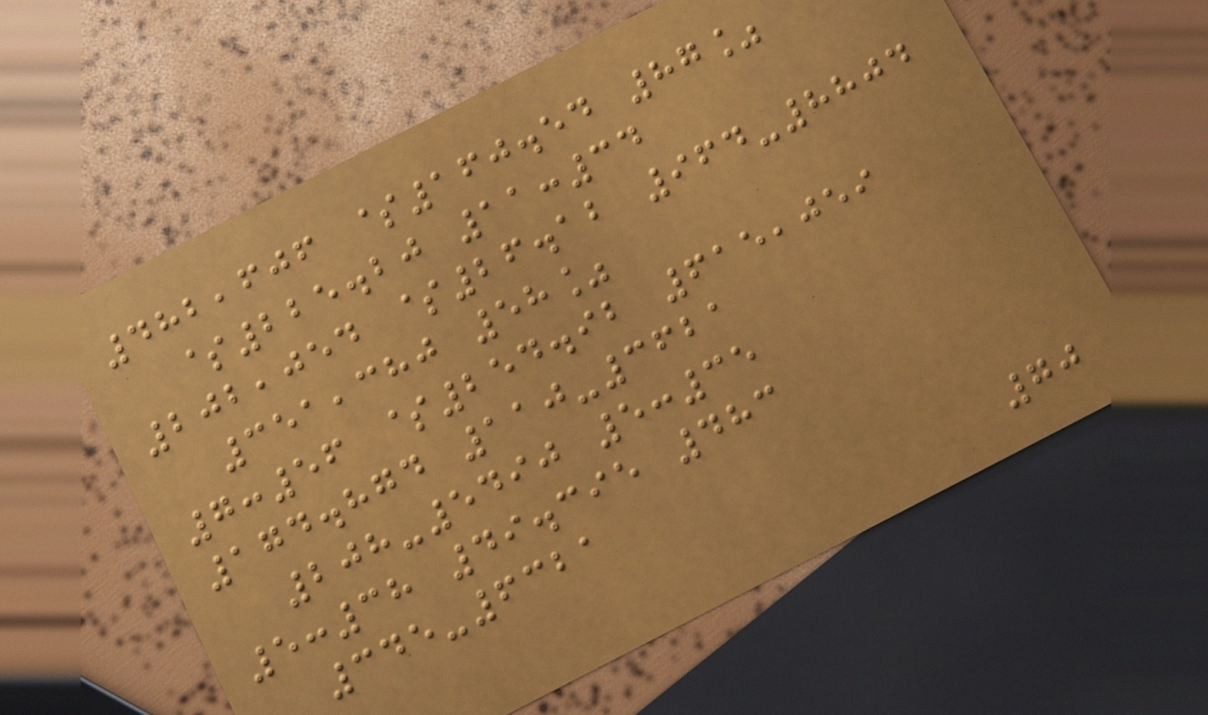482,606 $160.54 87%
$225.20 11:34
202,054 $26.12 964-8804
351,380 58%
7:56 $254.92 615,059
174.874 110-3621
208-5490 5:35
5:38 49.395 483
345-6321
70
